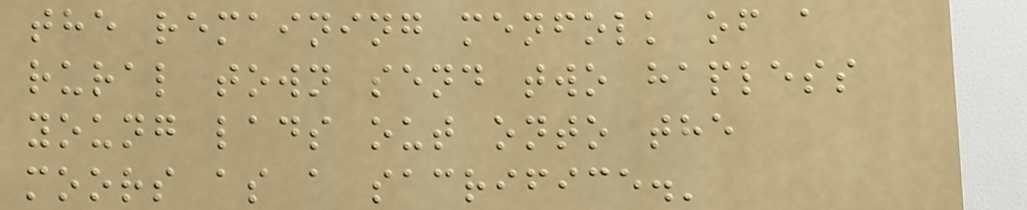the remaining menfolk of a
rural town send two hapless
young lads out onto the
moors as a sacrifice.'
